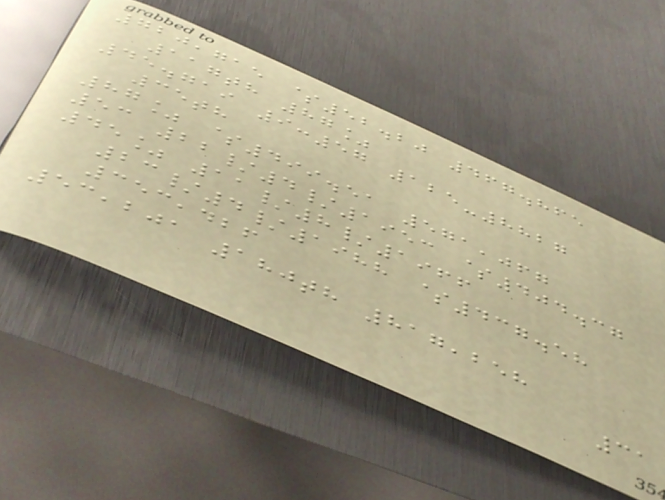720,715 $52.20 467.865
117th 87%
45.719 9:57 125-8827
35th
87% $499.51 571,067
53 22/4/1953 $404.37
45% 11/8/1966
23/4/1988 $437.58
353,426
53,201 180th 817,258
31
